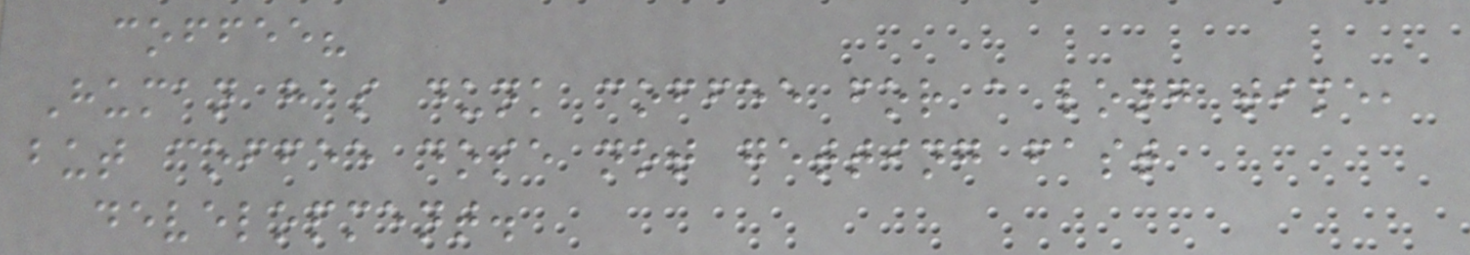coffee?
Human has dunk coffee for a long time,
but coffee dose not getting fast
development.
